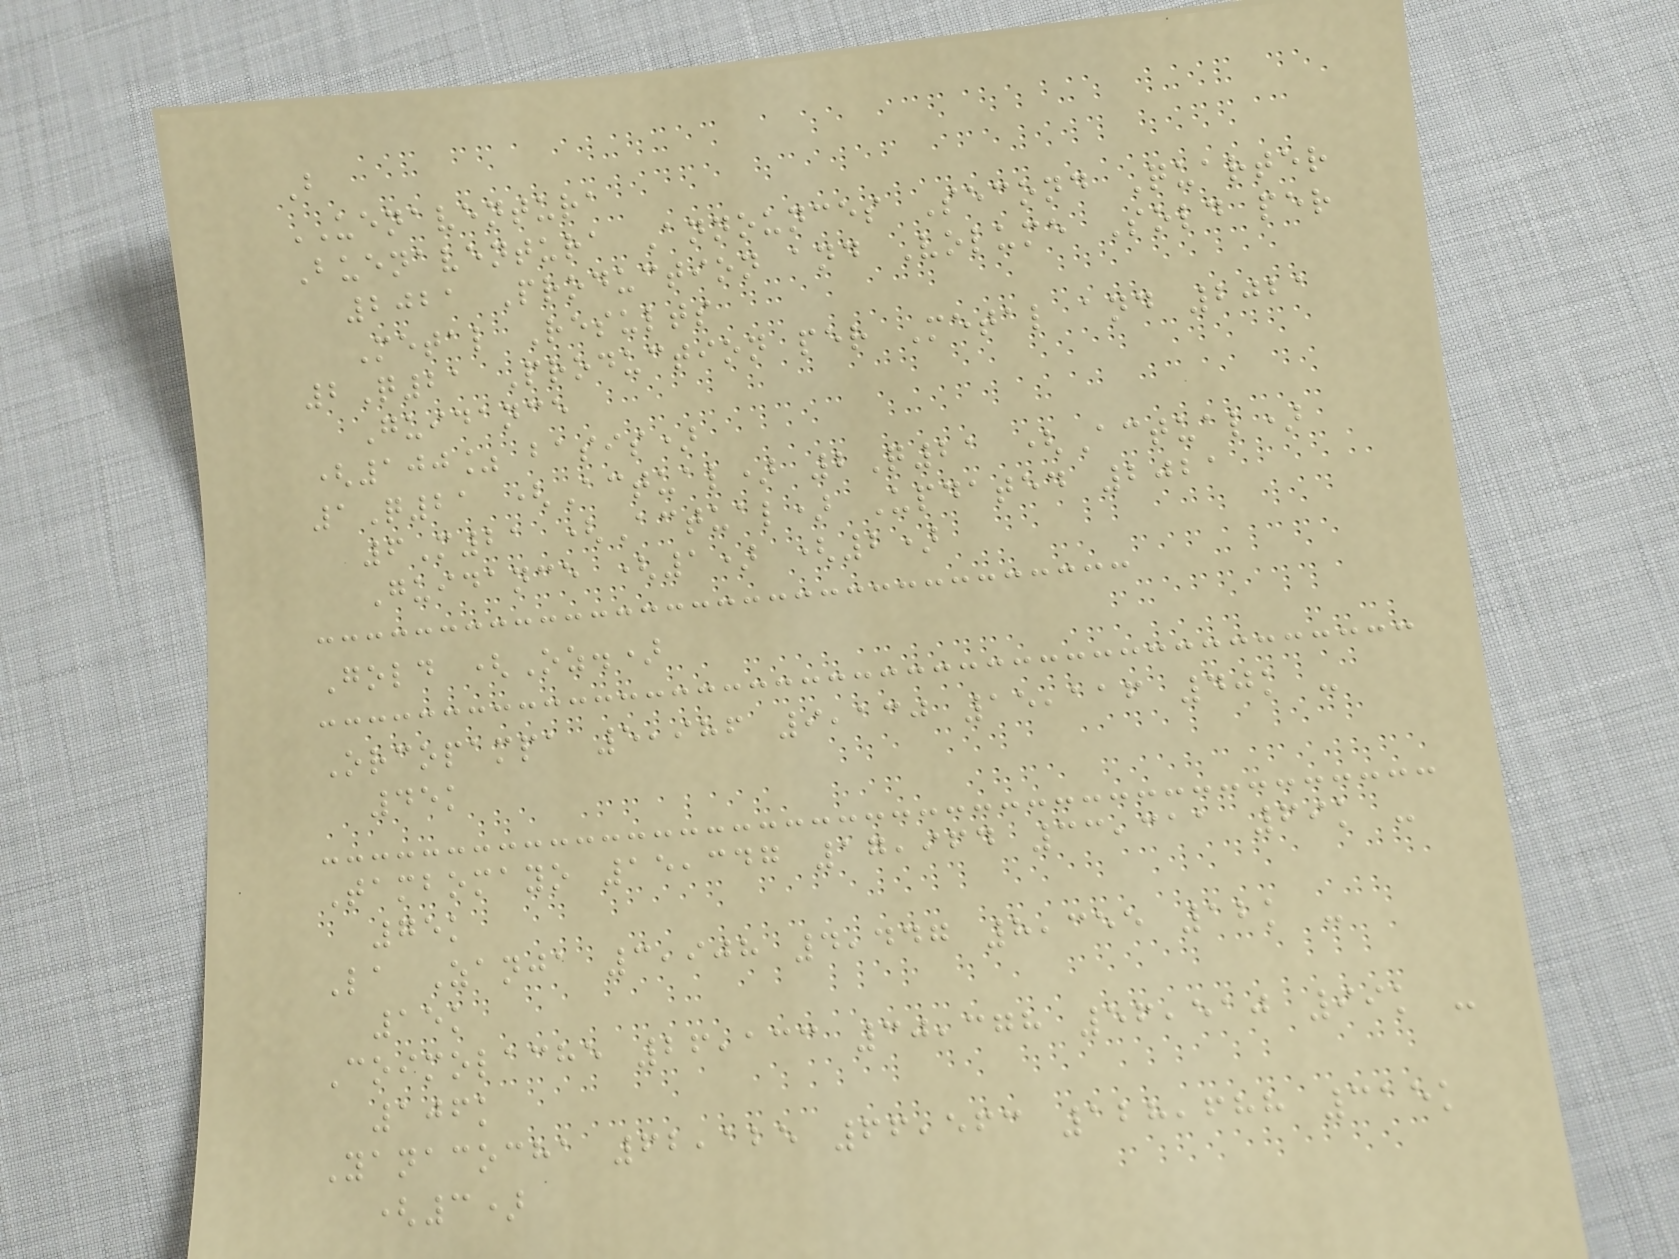B
UENAVENTURA
Buenaventura Announces Second Quarter
2021 Production and Volume Sold per
Metal Results
2Q21 Production per Metal and 2021
Guidance
(100% basis)
1Q21 (Actual) 2Q21 (Actual)
6M21 (Actual) Updated 2021
Guidance (1) (2)
Gold (Oz.)
Orcopampa 5,986 9,130 15,116 40k -
45k
Tambomayo 15,347 17,964 33,311 69k -
75k
La Zanja 3,908 4,447 8,355 12k -
15k
Coimolache 26,133 30,378 56,510 99k -
106k
Yanacocha 62,125 66,563 128,688 315k
(3)
